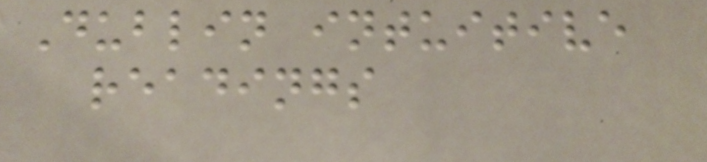Dublin intuitive
readings
